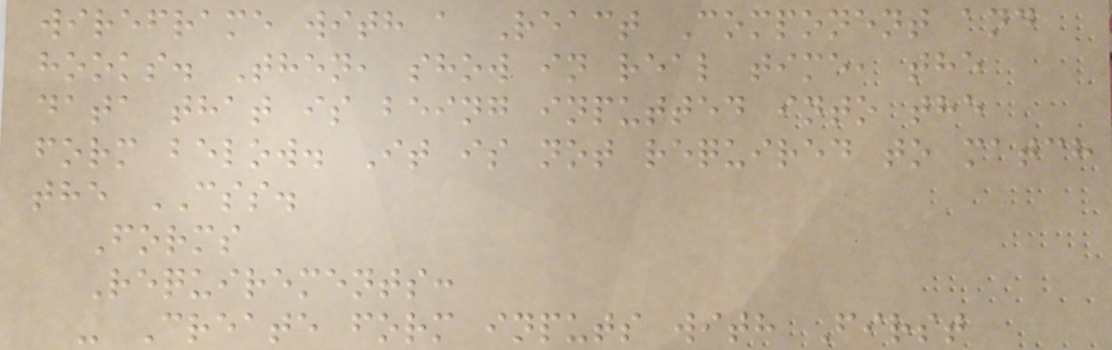wireframe with a React Component and
hooks. Then, show in real time, the
data that is being inputted into the
form below. It is not required to match
the CSS.
Forms
Requirements:
- Create form inputs with First
